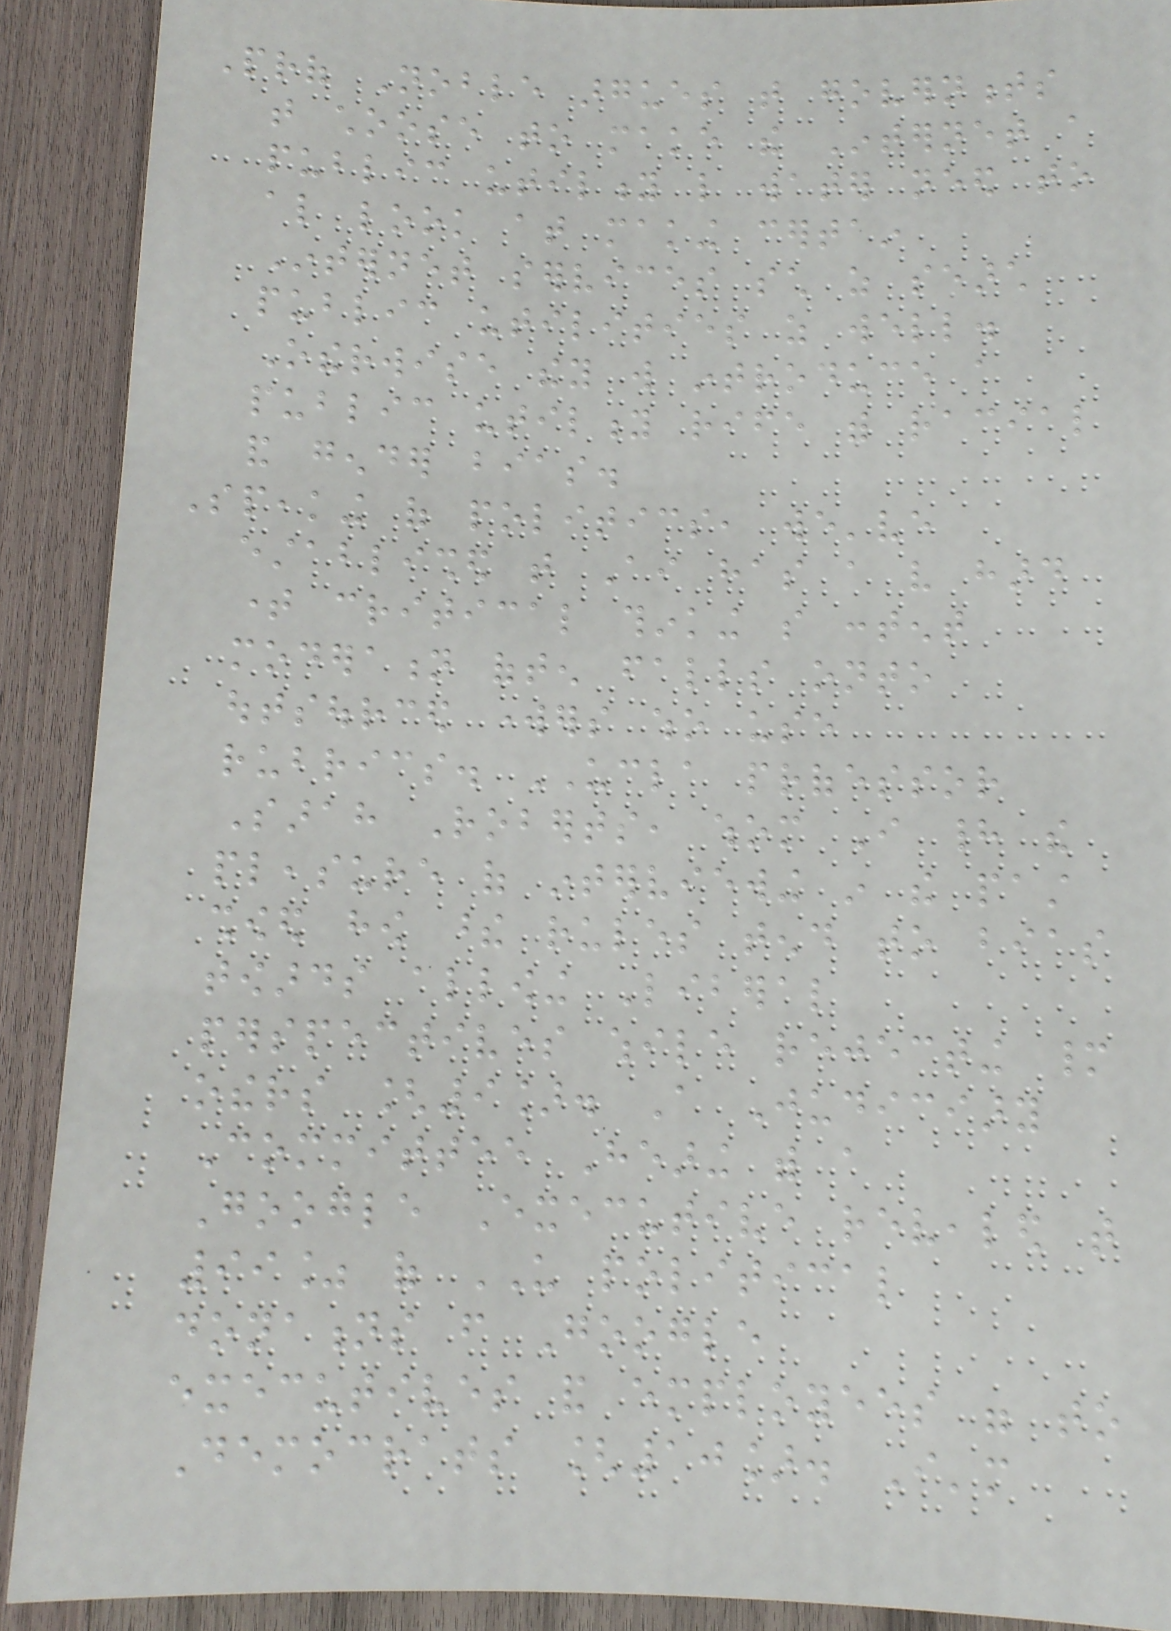Prof Noble argues that governments
that choose to make the Internet a
public utility like water need to
also look at making certain
Internet services such as search
public utilities as well.
Otherwise they will introduce a
public utility rife with racial
and gender bias.
Speaking of politics, we've
established that Ai has a very hard
time critical thinking so content
moderation often falls onto
outsourced workers who use
rubrics. UCLA professor
Sarah Roberts, whom I had the
pleasure of interviewing in the past
showed how these rules tend to bias
towards allowing Liberal
perspectives while rejecting many
others [9]. A Judiciary
Committee Hearing with a
Google Executive revealed that
99% of US political
donations from Google
executives and employees were to
Democrats [10]. I'm
